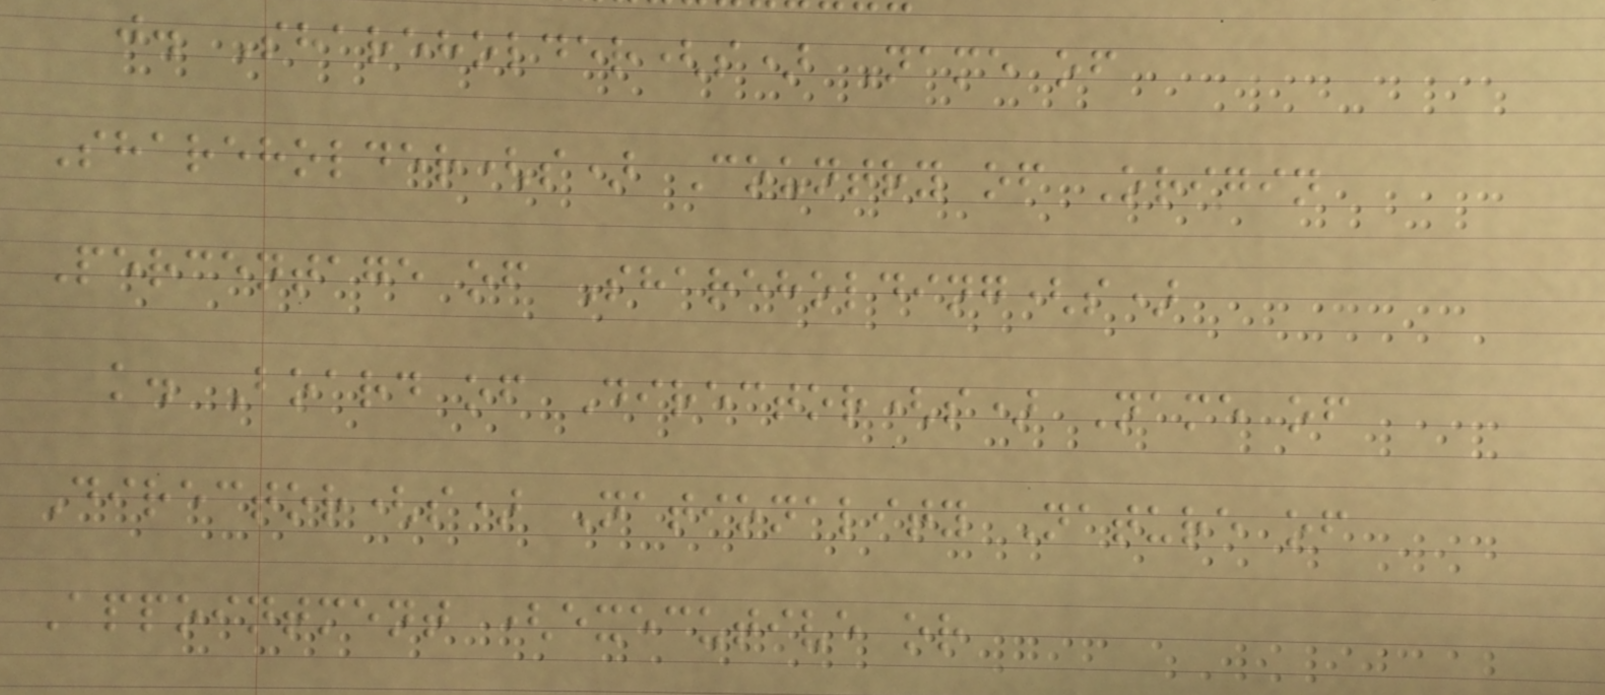j. Shareholder(s) Name of
Shareholder(s) Country of Origin
Percentage of Shareholding(s)
k. Board of Director(s) Name of
Director(s) Nationality Nature of
Appointment (executive or
